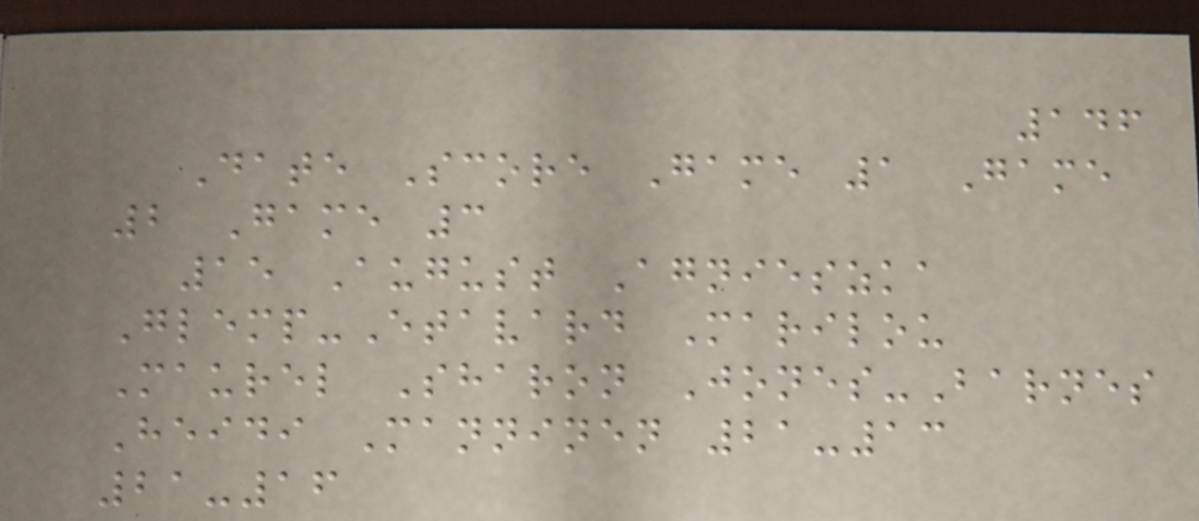146
Date Score Game 1 Game
2 Game 3
15 August Agnieszka
Glemp-Etavard Marilou
Maurel Sharon Jones-Barnes
Heidi Manninen 21-13
21-16
